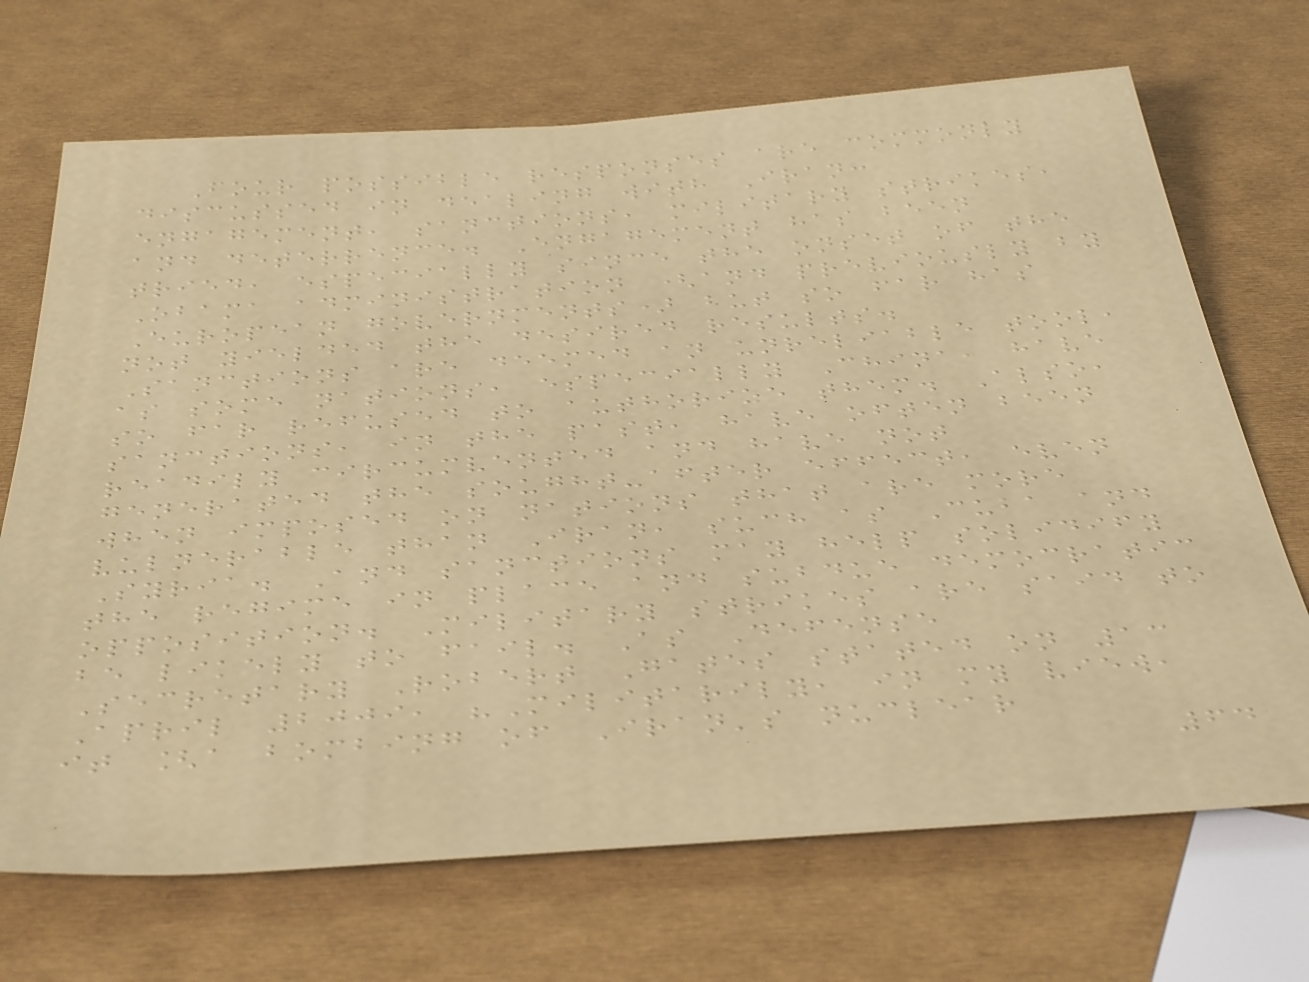Four possible responses are commonly
discussed in dealing with Iran:
engagement, sanctions, military strikes,
and deterrence. Engagement has been
tried, especially since the onset of the
Obama administration (and previously by
European governments) but so far has
not yielded the desired results.
Sanctions are deemed an unreliable tool,
as some nations, especially China, have
so far refused to authorize them. Also,
sanctions, in the past, have often been
readily circumvented and have not
generated the sought-after effect, even
when imposed on nations that are more
vulnerable than Iran, such as Cuba and
Syria. And sanctions may help solidify
the regime in place and subdue democratic
opposition. Military strikes are said to
be likely to fail. As Defense
Secretary Robert Gates stated on 13
April 2009, "Militarily, in my view,
it [a bombing of Iran's nuclear
64
